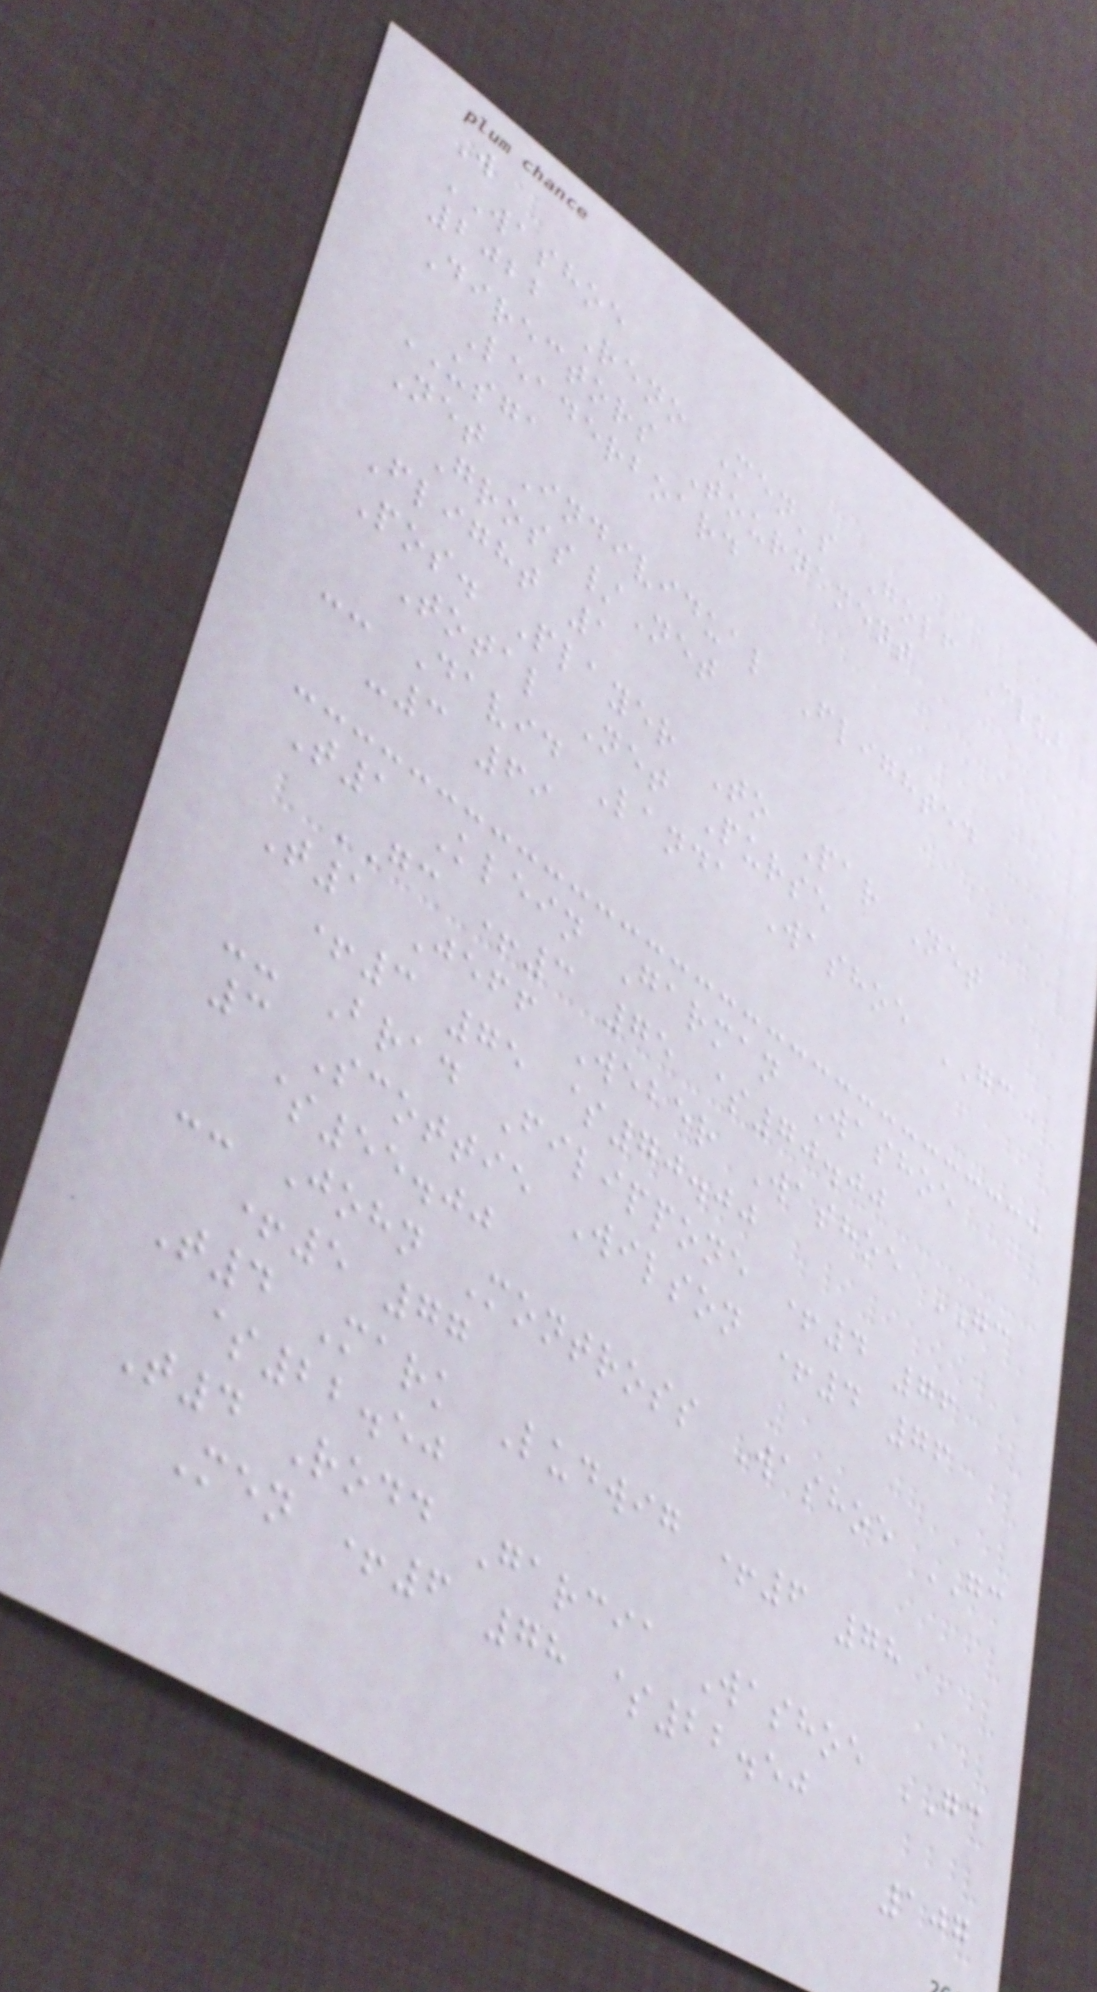W
WASHOE
2022 Reno Men's Golf Club
Directors Tournament
Leaderboard
USGA
Net Individual Flighted
Gross/Net
Flight 1
Pos. Player To Par Net
Total Net Purse
-- David Landa Washoe GC
-3 69
T1 Klein Garman Washoe
GC +3 75 $70.00
T1 Jeff Weber Washoe GC
+3 75 $70.00
-- Brad Filippone +4 76
3 Scottie Wilson +4 76
$55.00
-- John Montross Washoe GC
+5 77
T4 Mark Ludwig +6 78
$22.50
T4 Rodd Garcia Washoe GC
Men +6 78 $22.50
107
